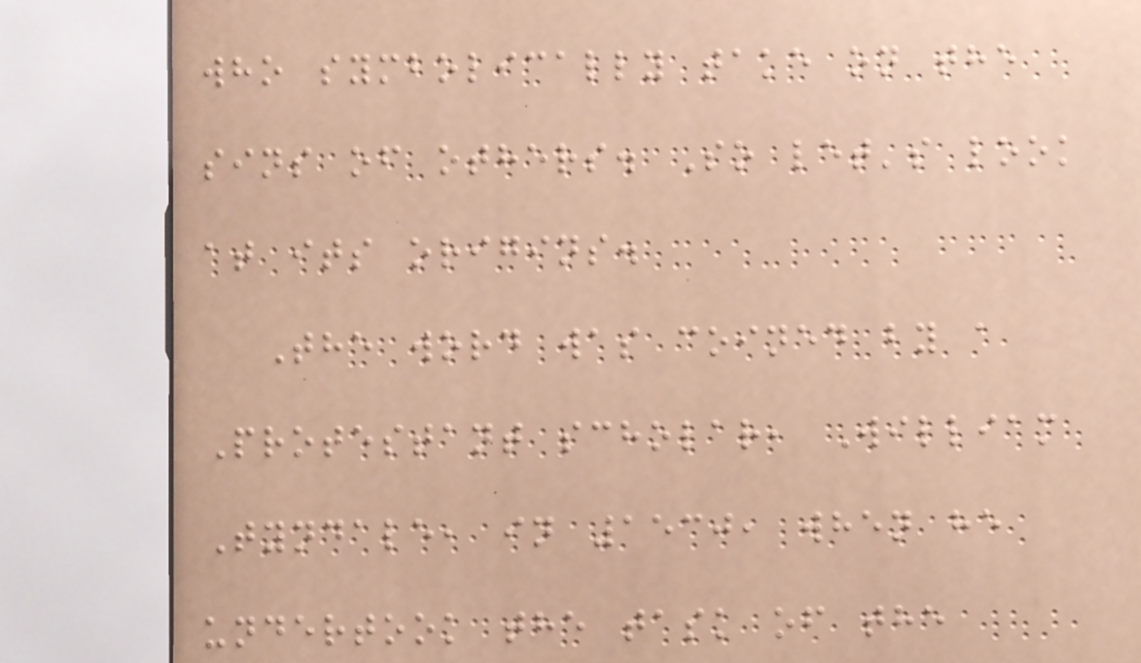who symbolically take on the
sins of others. So let's look
at its origins.
The word was coined by a
Protestant scholar, William
Tyndale, in 1530, when he
undertook the task of the
